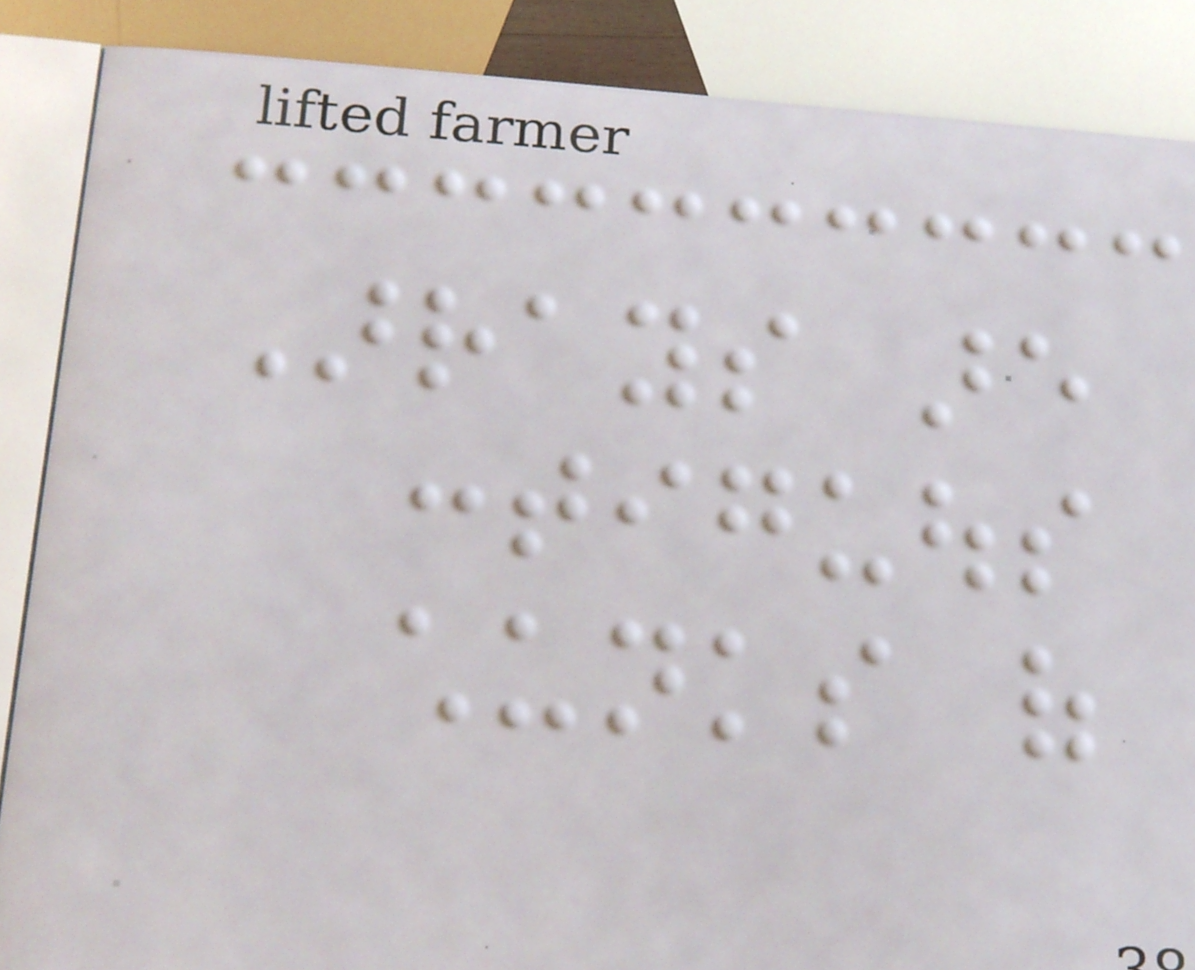Arrays are
contiguous
chunks of
